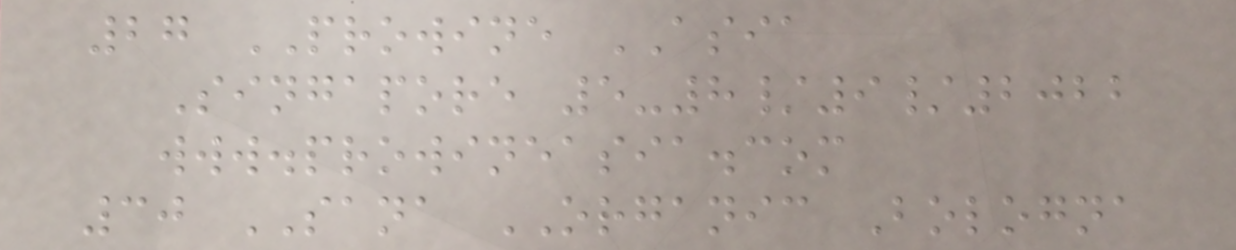27 PROWINE ASIA
Singapore 5-8/9/2022
www.prowineasia.com
30 SANA ORGANIC Bologna
